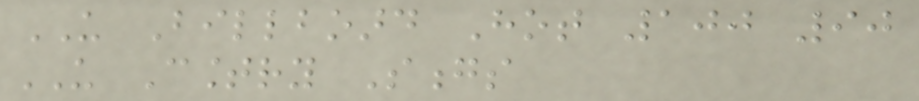US Billboard Hot 100 90
US Country Songs
